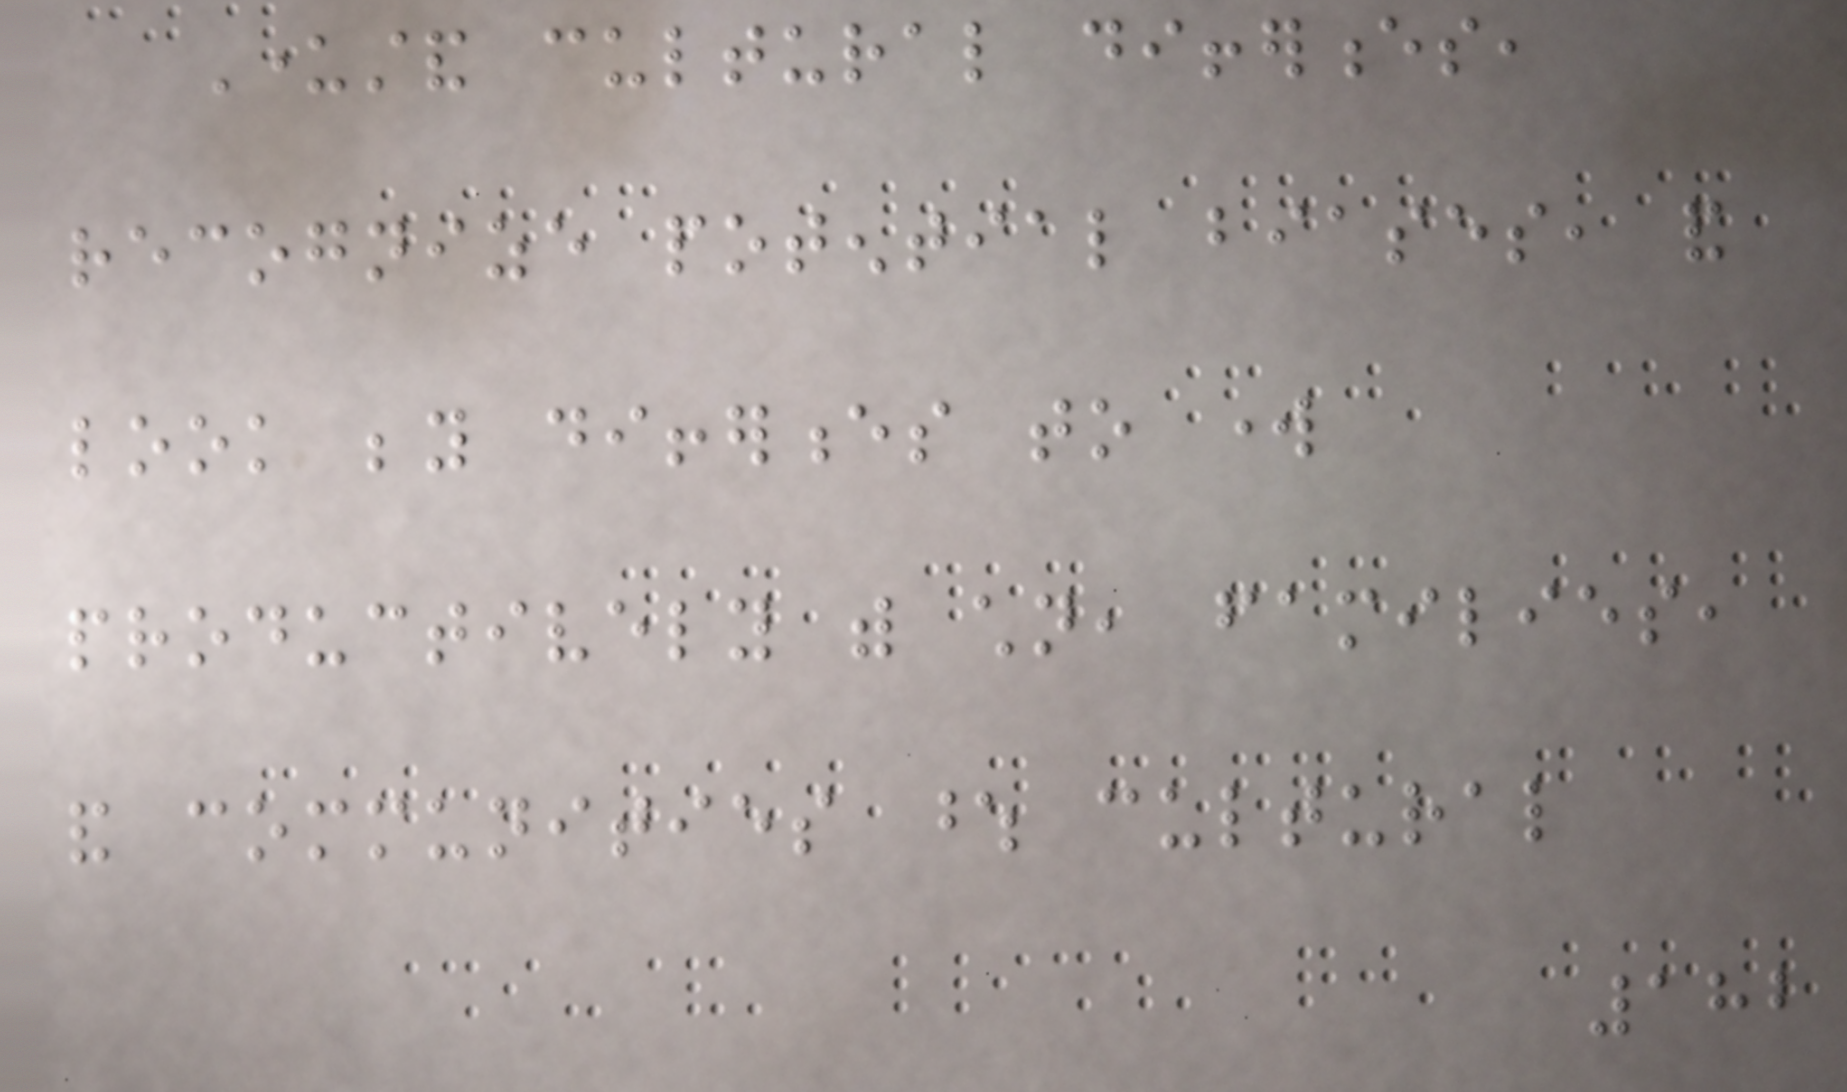Understand cultural differences,
recognize potential biases, and
look beyond differences to work
productively with children, families,
and communities whose cultural
182
